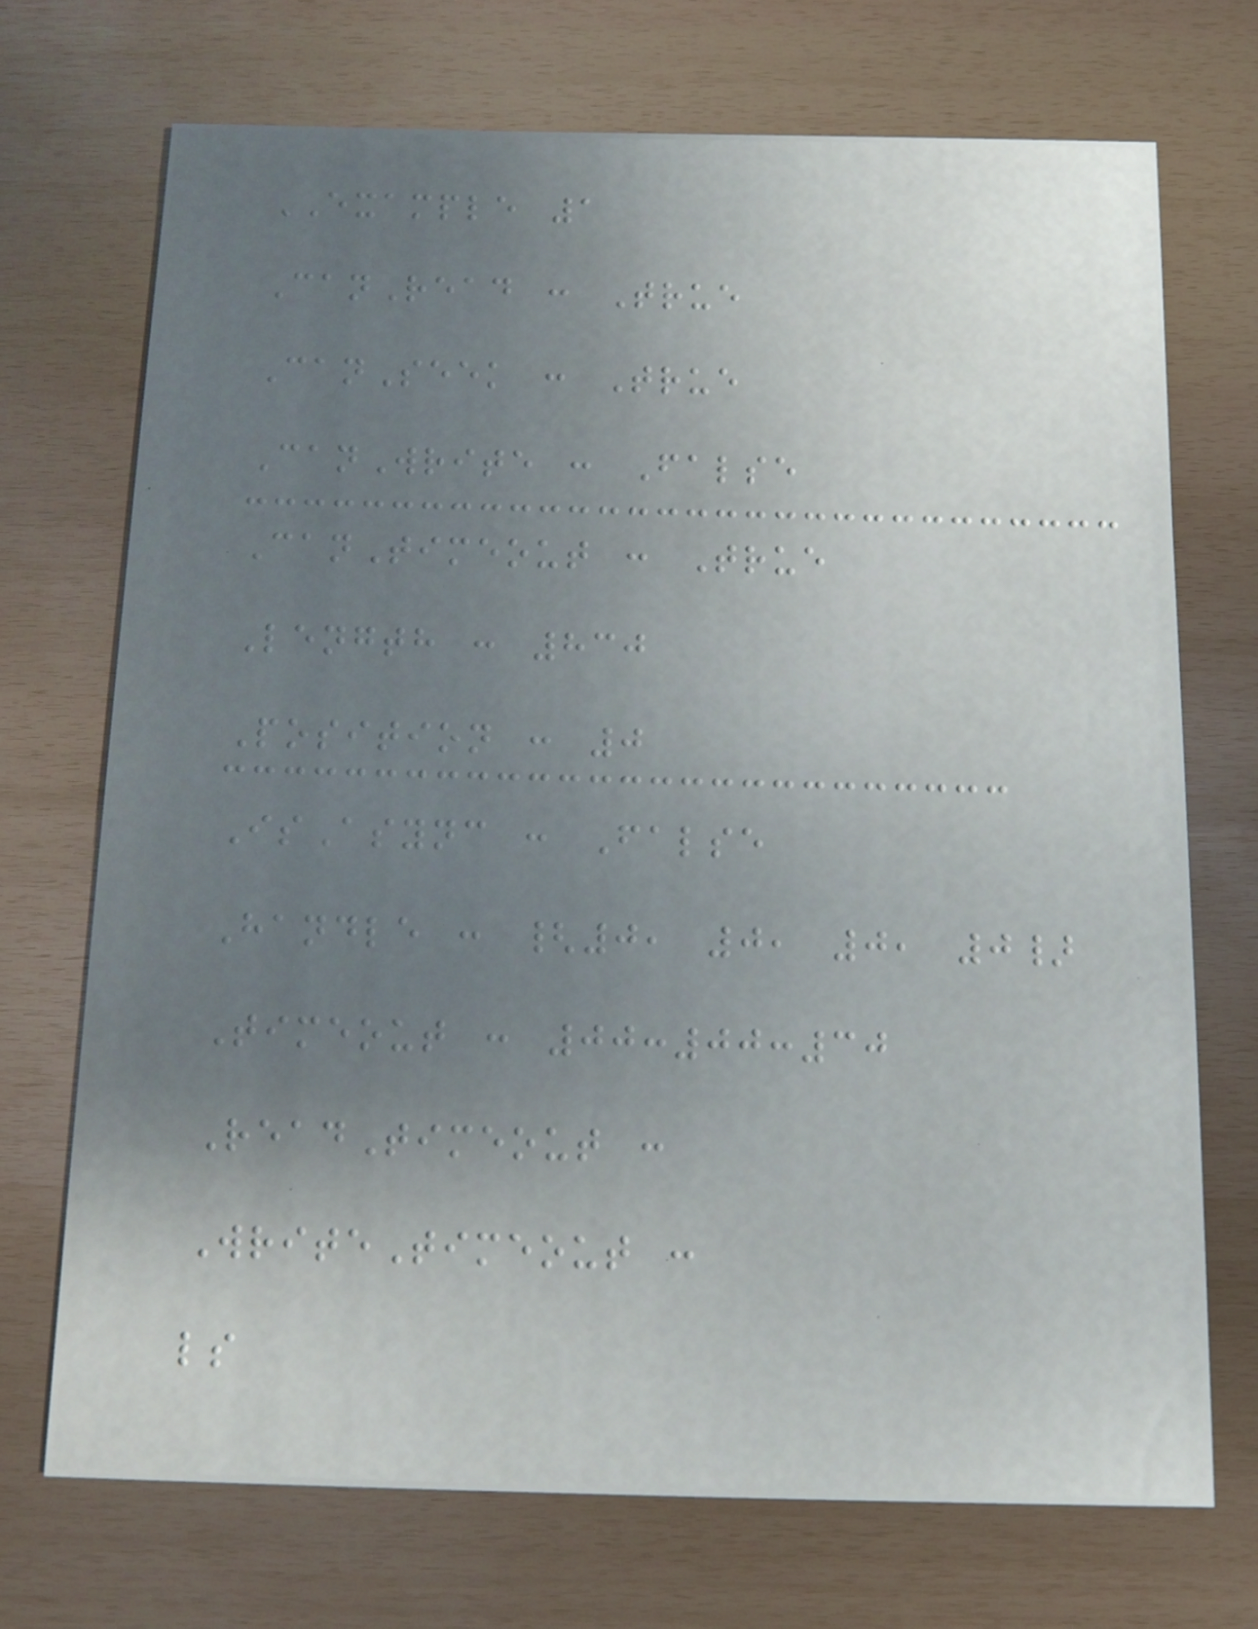EXAMPLE 1
CanRead : True
CanSeek : True
CanWrite : False
CanTimeout : True
Length : 830
Position : 0
IsAsync : False
Handle : {0, 0, 0, 0}
Timeout : 00:00:30
ReadTimeout :
WriteTimeout :
ls
